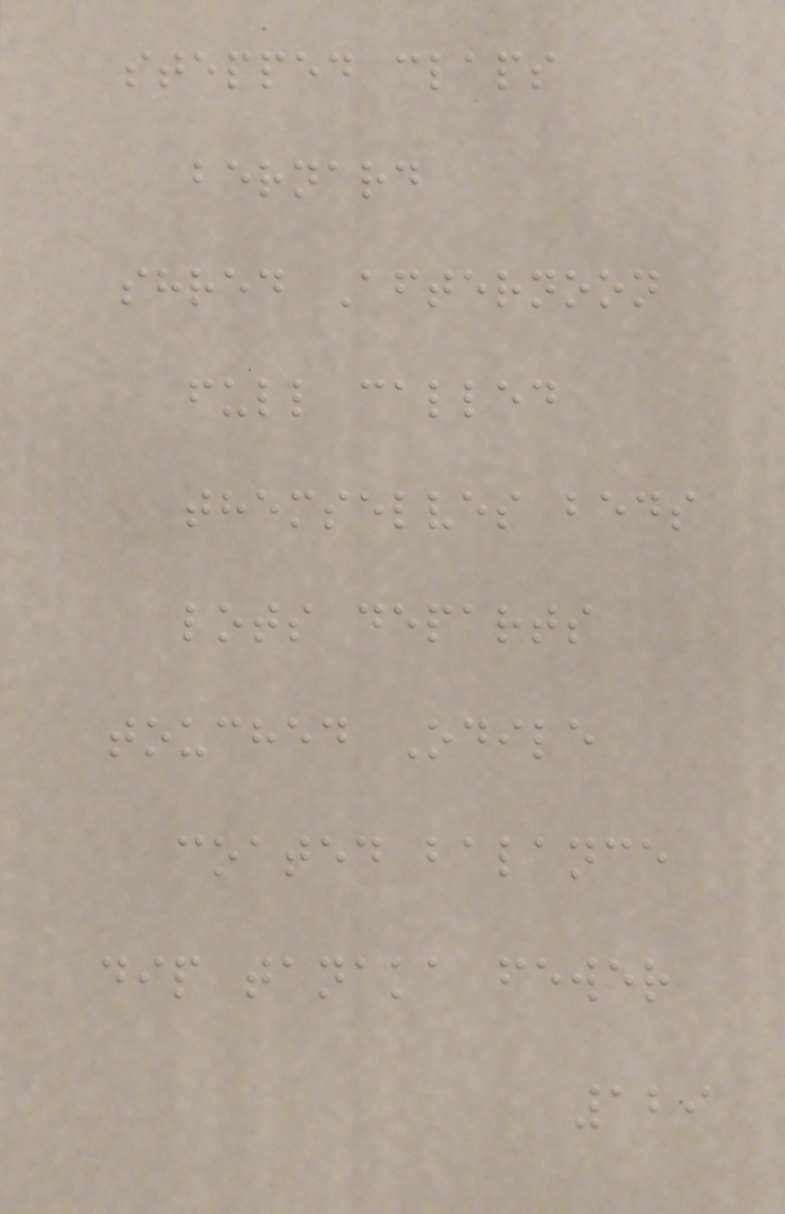stepped claps
bernard
shred Afternoon
full called
themselves beds
lots departs
touched Odile
coated balance
dip tanaka fewer
129
